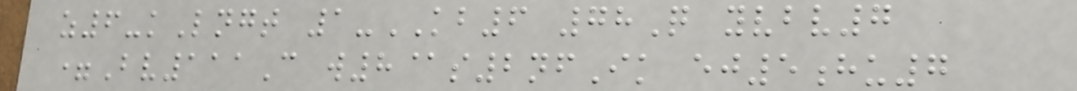z6-kLngt 1-KB6 78Q yvbv7
=Bv111C w8@s2nfIk ej5hu7
